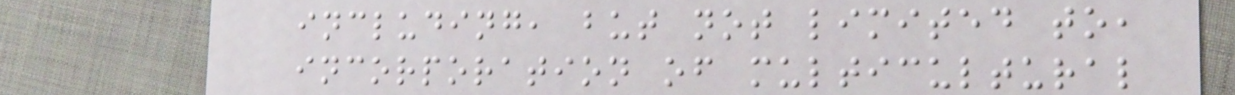including, but not limited to,
incorporation of multicultural
